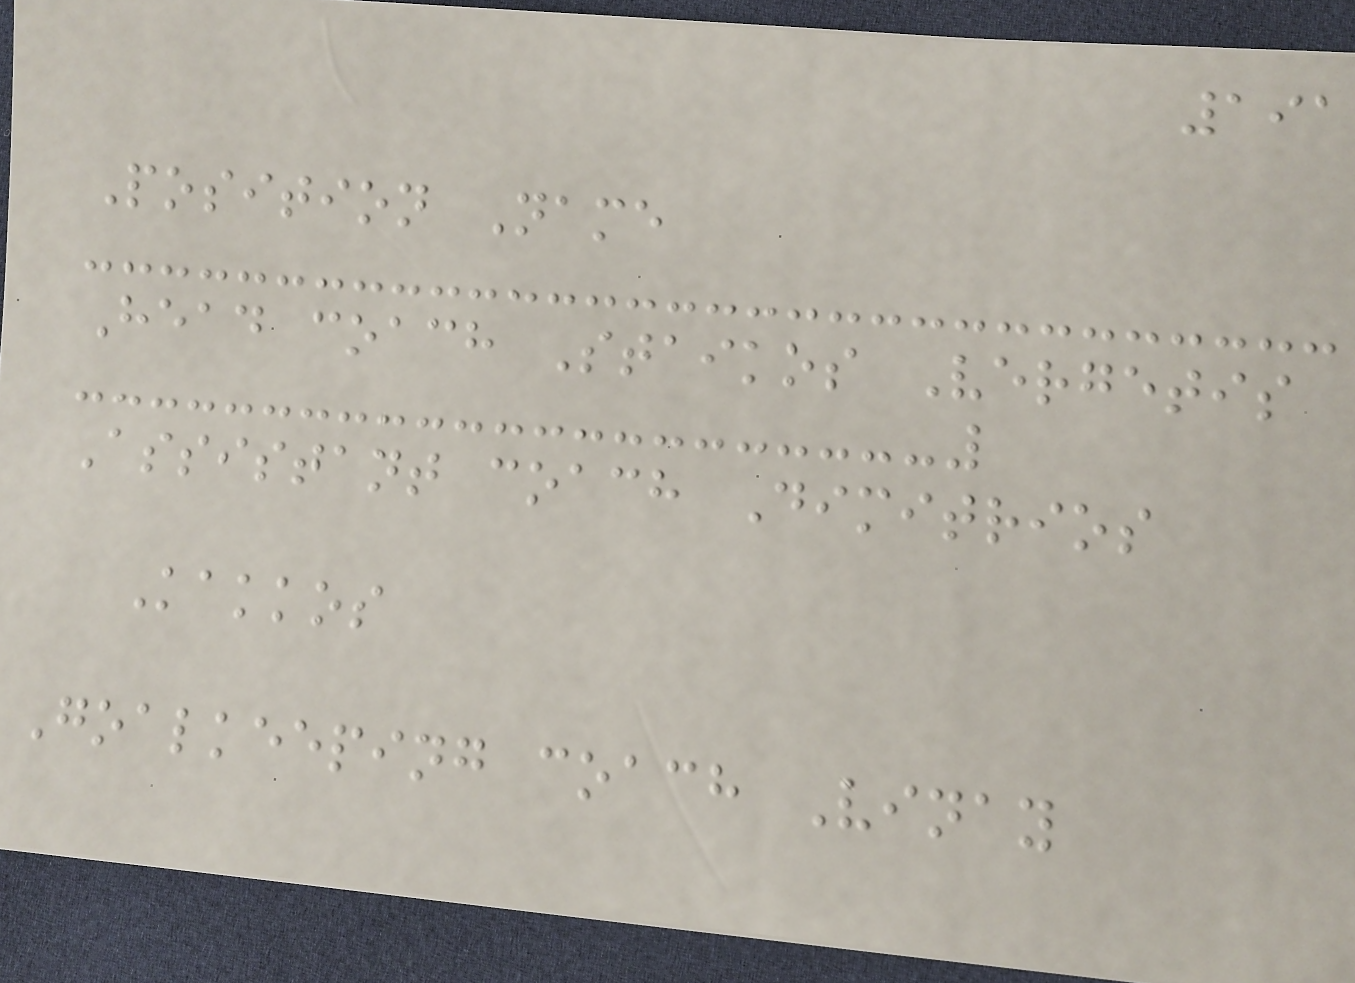191
Position Name
Head coach Staikos Vergetis
Assistant coach Dimitrios
Kakkos
Goalkeeping coach Vinay
